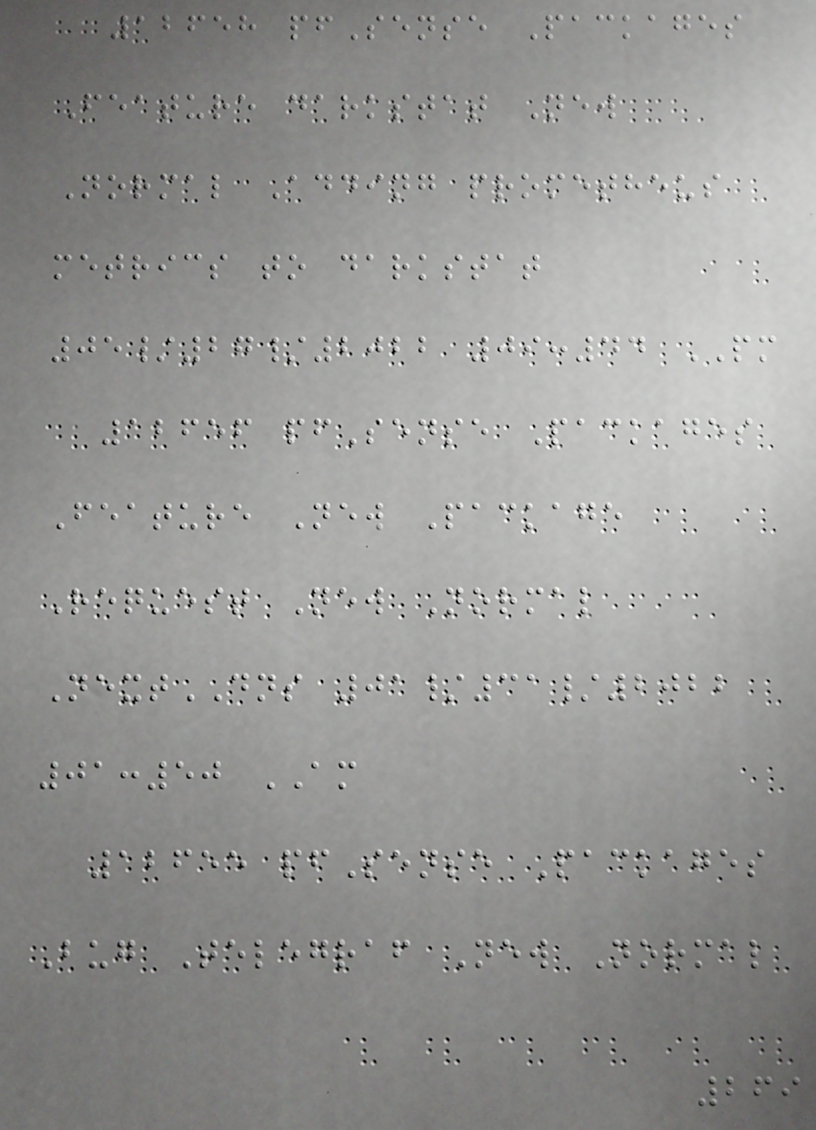12658 pfSense Packages
Feature darkstat New
Normal Adding prometheus
metrics to darkstat
05/27/2022 09:44 PM
12656 pfSense Packages
Feature New Package
Request New Normal
NextDNS 01/31/2022
01:50 AM
12655 pfSense Packages
Bug Telegraf New Normal
269
